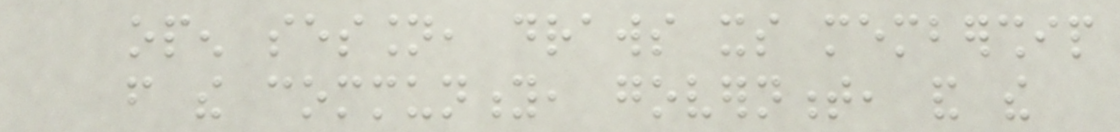open session, draws its membership
from the community, government, and the
